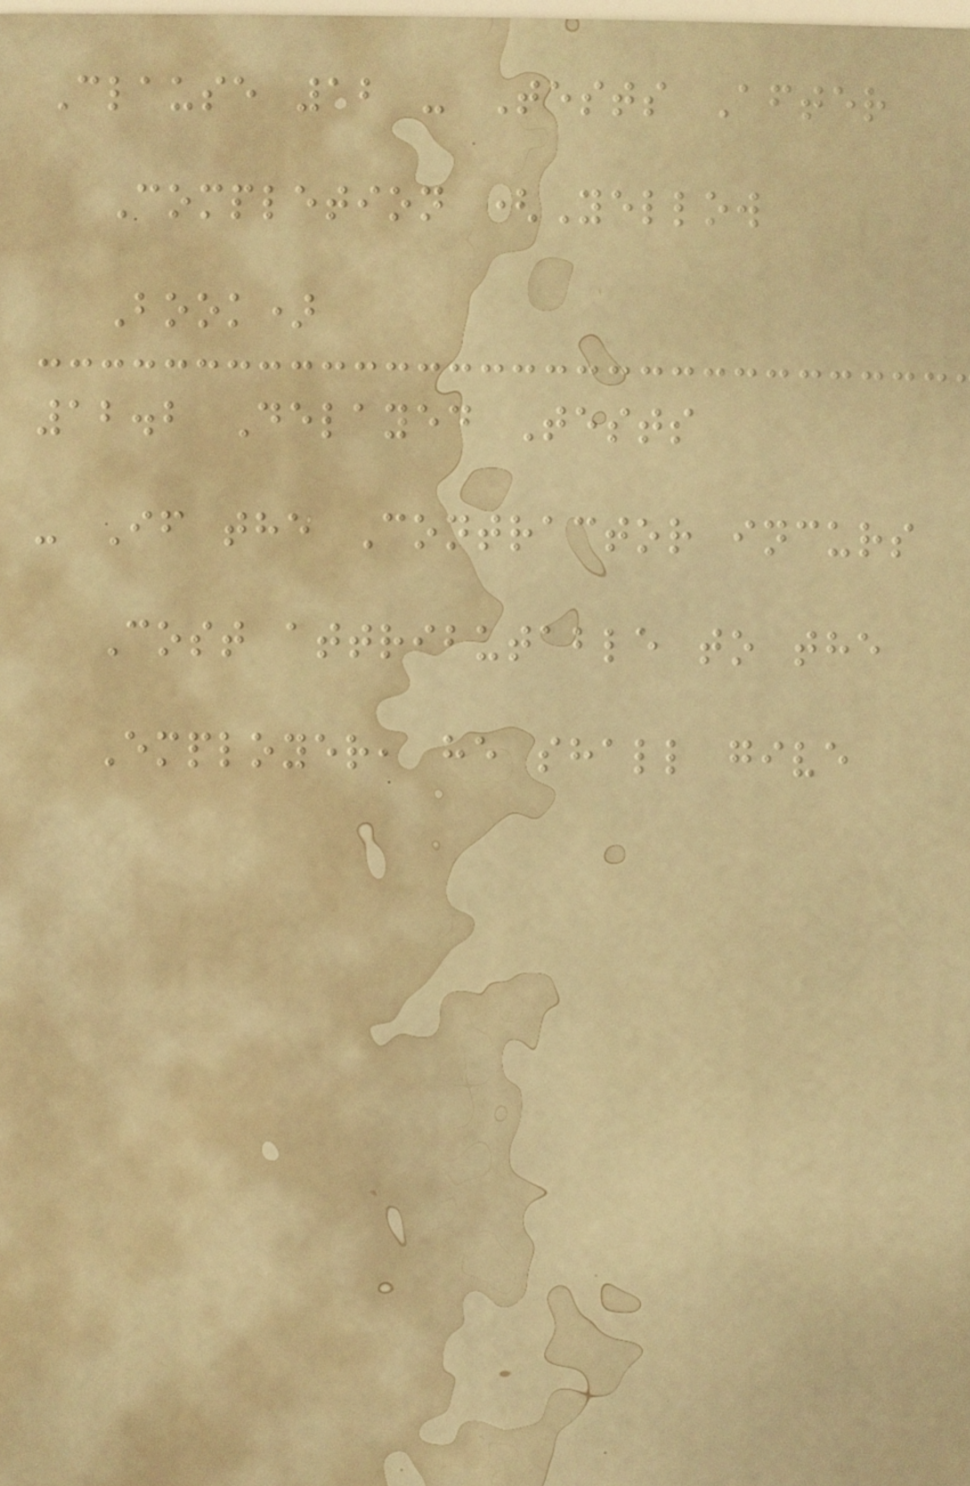Clause 12 - Tests After
Completion (Yellow
Book)
12.2 Delayed Tests
- If the Contractor incurs
Cost attributable to the
Employer, he shall give
